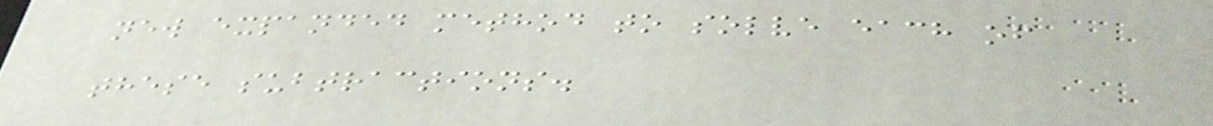new expanded method to solve each of
these subtractions.
